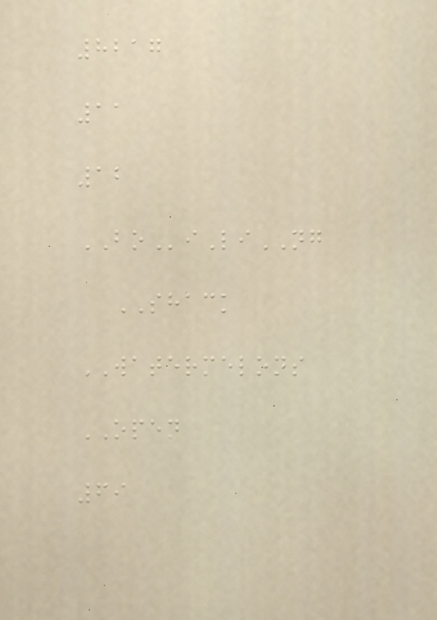8217
11
12
BOiLiNG
SHACK
WATERMELONS
OPEN
69
